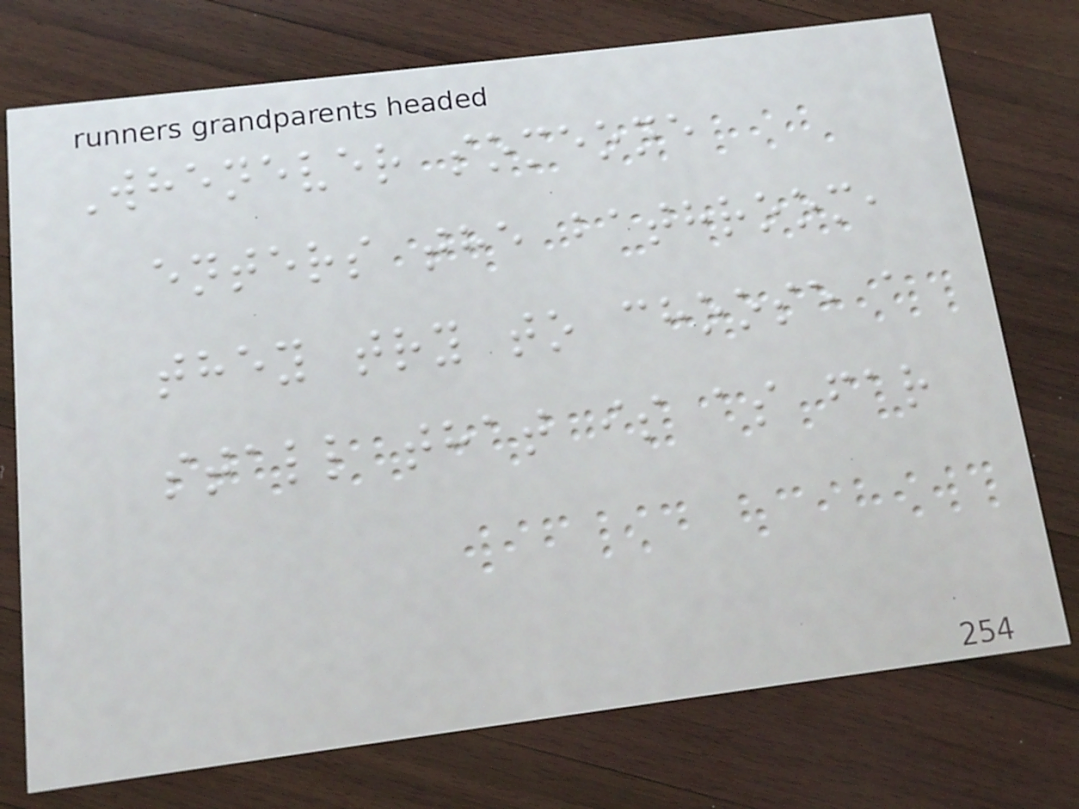Whenever someone
enters the bathroom,
they try to choose a
stall that is as far
